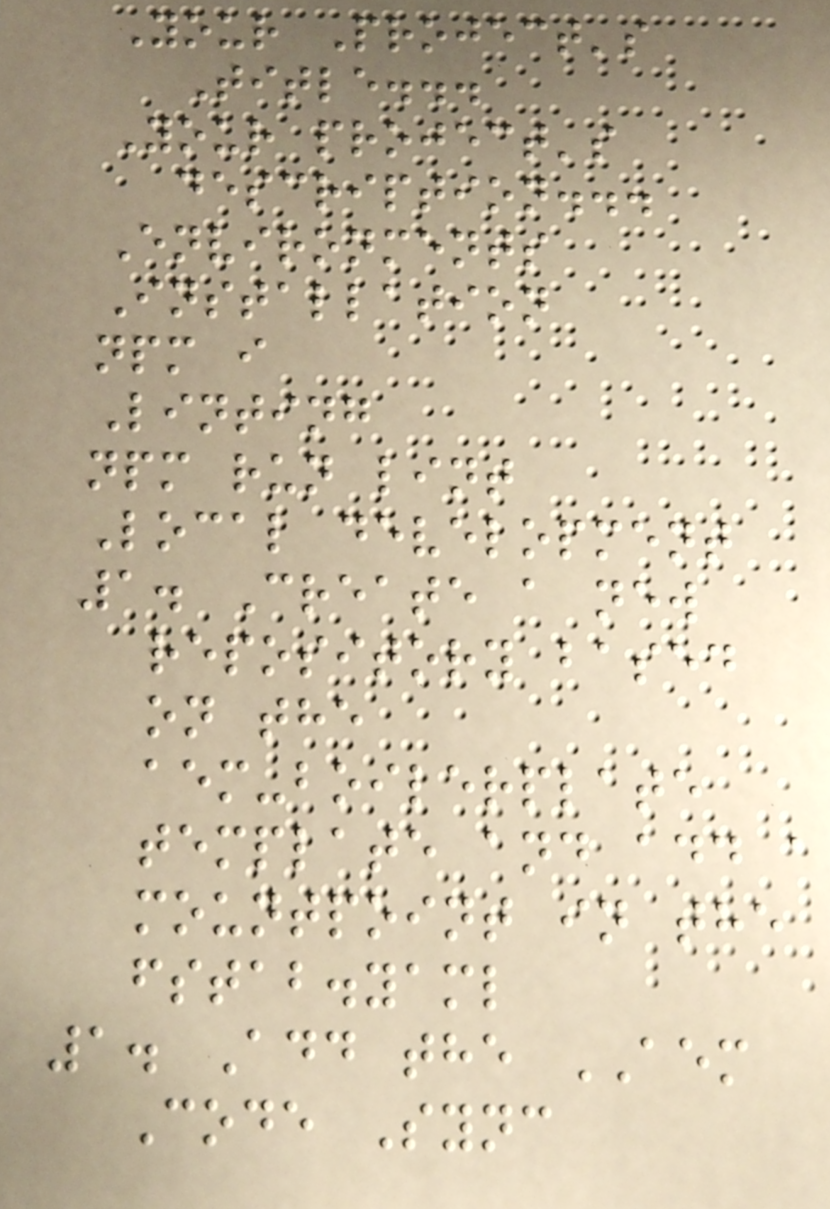Your Project's
Title...
Your project's
description...
Environments
Installation
npm i
Linting
npm run lint
Local development
1. Create a new
repository based
on the
aem-boilerplate
template and add a
mountpoint in the
fstab.yaml
1. Add the AEM
Code Sync
